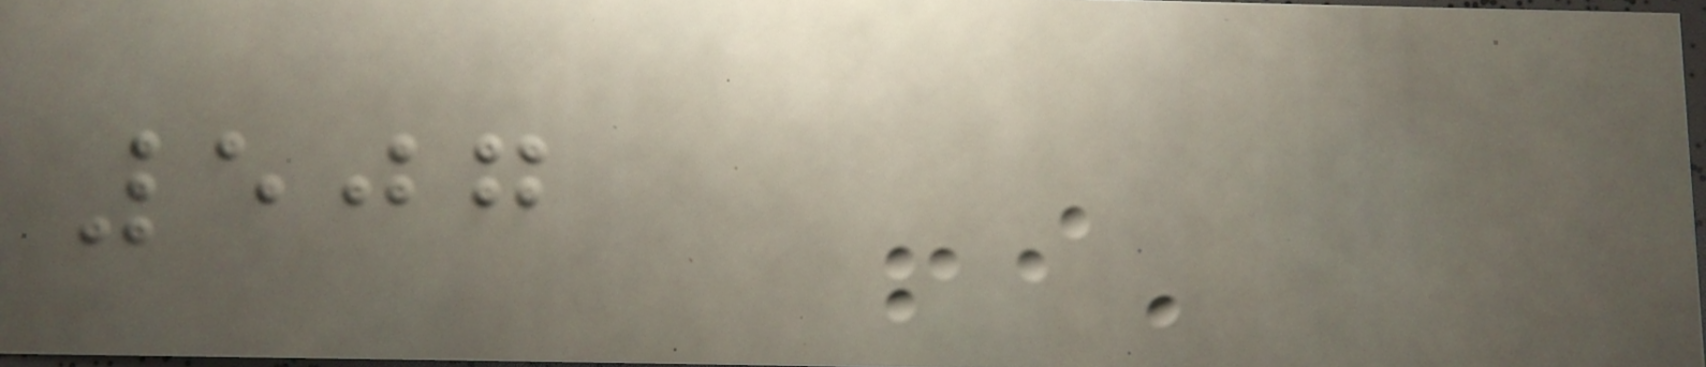507
